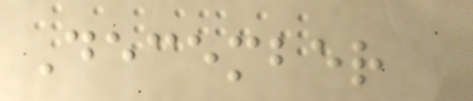December
